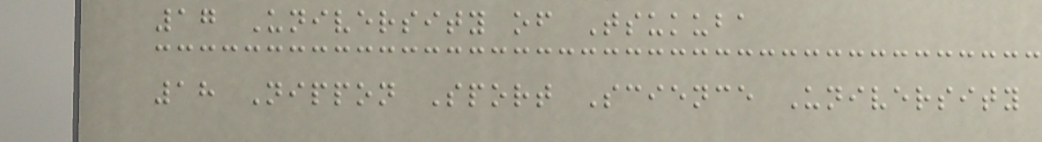17 University of Tsukuba
18 Nippon Sport Science University
